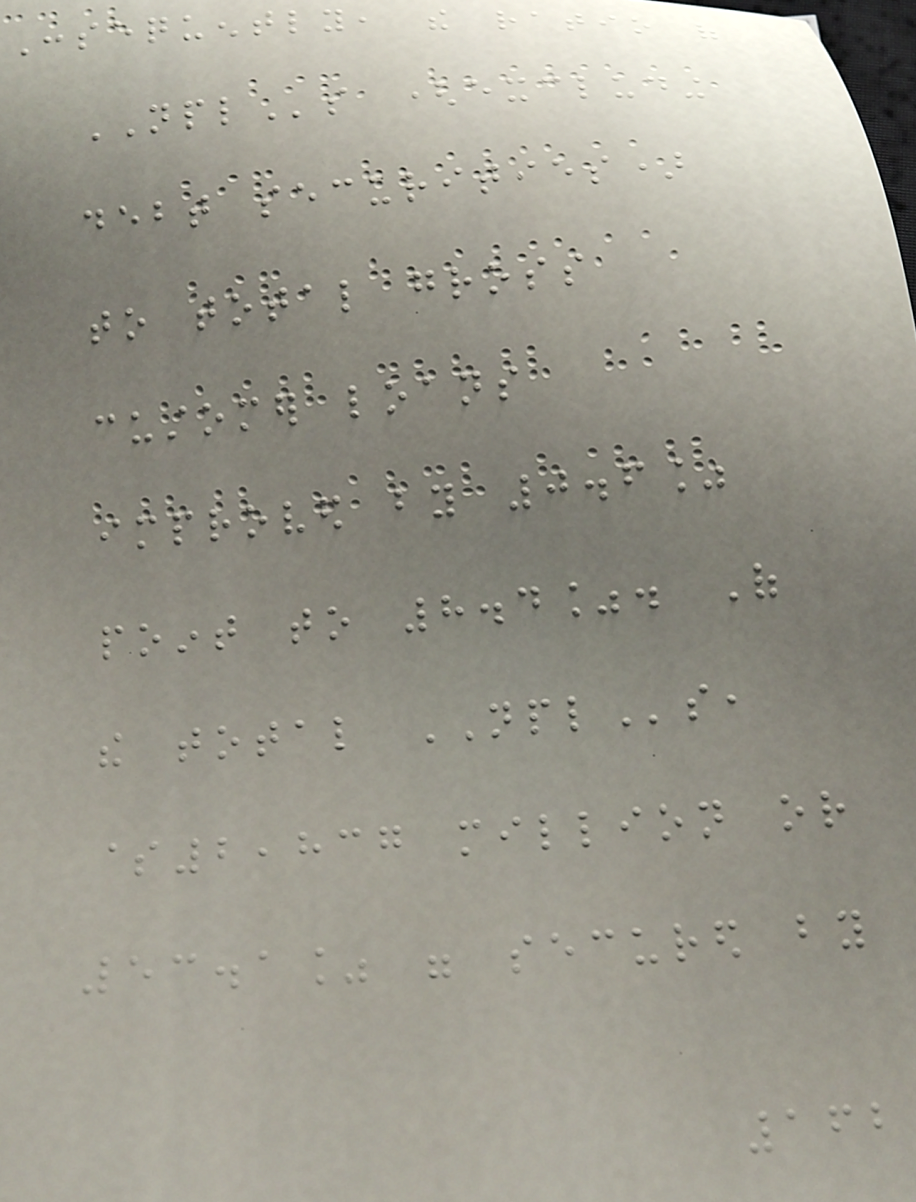Consequently, the ratio of
NPLs (excluding
debt securities)
to total gross
customer loans
improved by 0.6%
point to 8.4%. Of
the total NPLs,
$2,837 million or
53.1% were secured by
162
